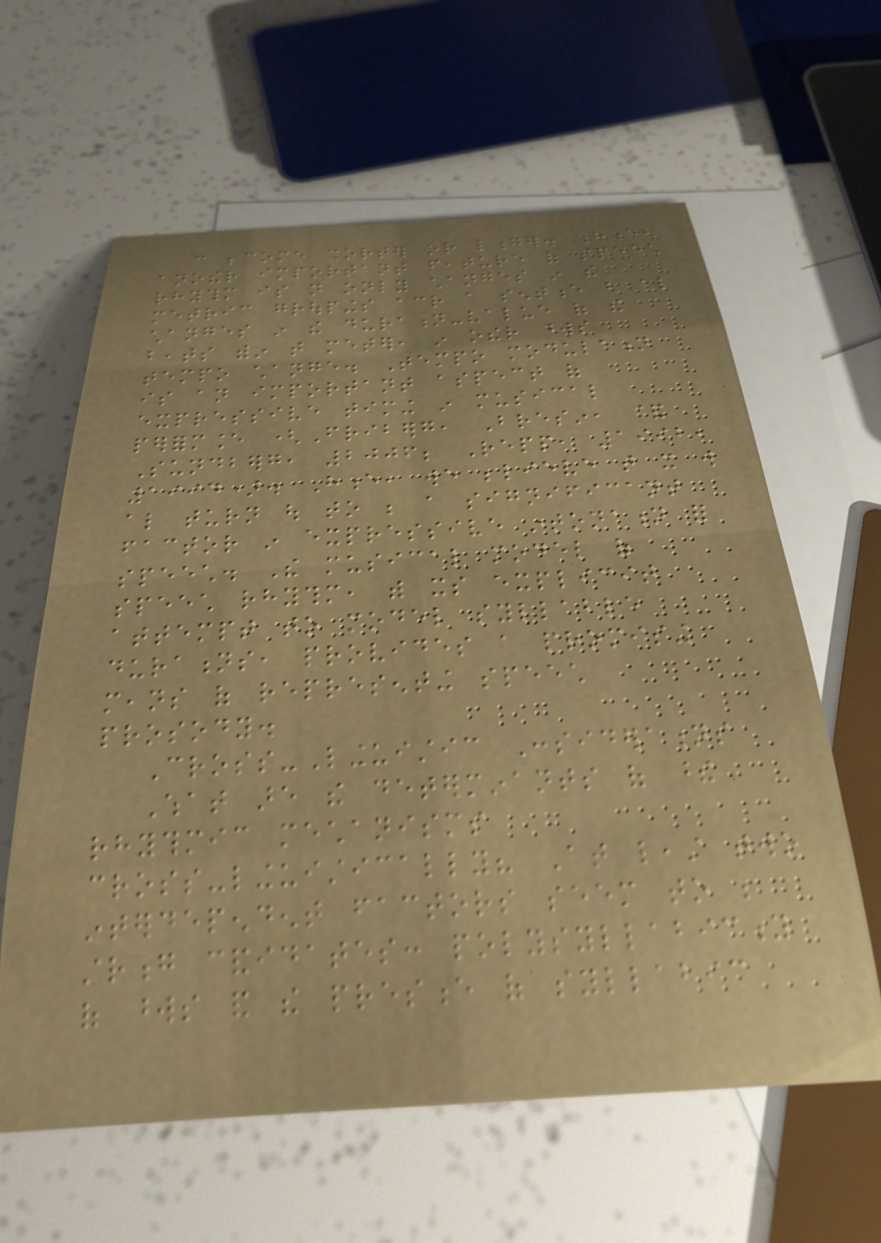can become shorter or longer. Hence,
another important feature of speech
rhythm is not only changes in the
metric groupings across a sentence but also
changes in the duration-value of the
beats within that meter, in other words
tempo change. Tempo modulation
is an important aspect of
expressive timing in musical
performance (Friberg, Bresin, &
Sundberg, 2006; Repp, 1992,
1994). Hence, we believe that it will
also turn out to be a significant
factor in expressive intonation for
speech. The musical model of
speech rhythm, with its explicit
attempt to model syllable
durations, provides a promising
means of representing speech
prosody.
Cross-Linguistic Considerations
What are the determinants of these
rhythmic mechanisms
cross-linguistically? At least two
interdependent factors seem to be
strong candidates: polysyllabicity
of words and the presence of syllabic
